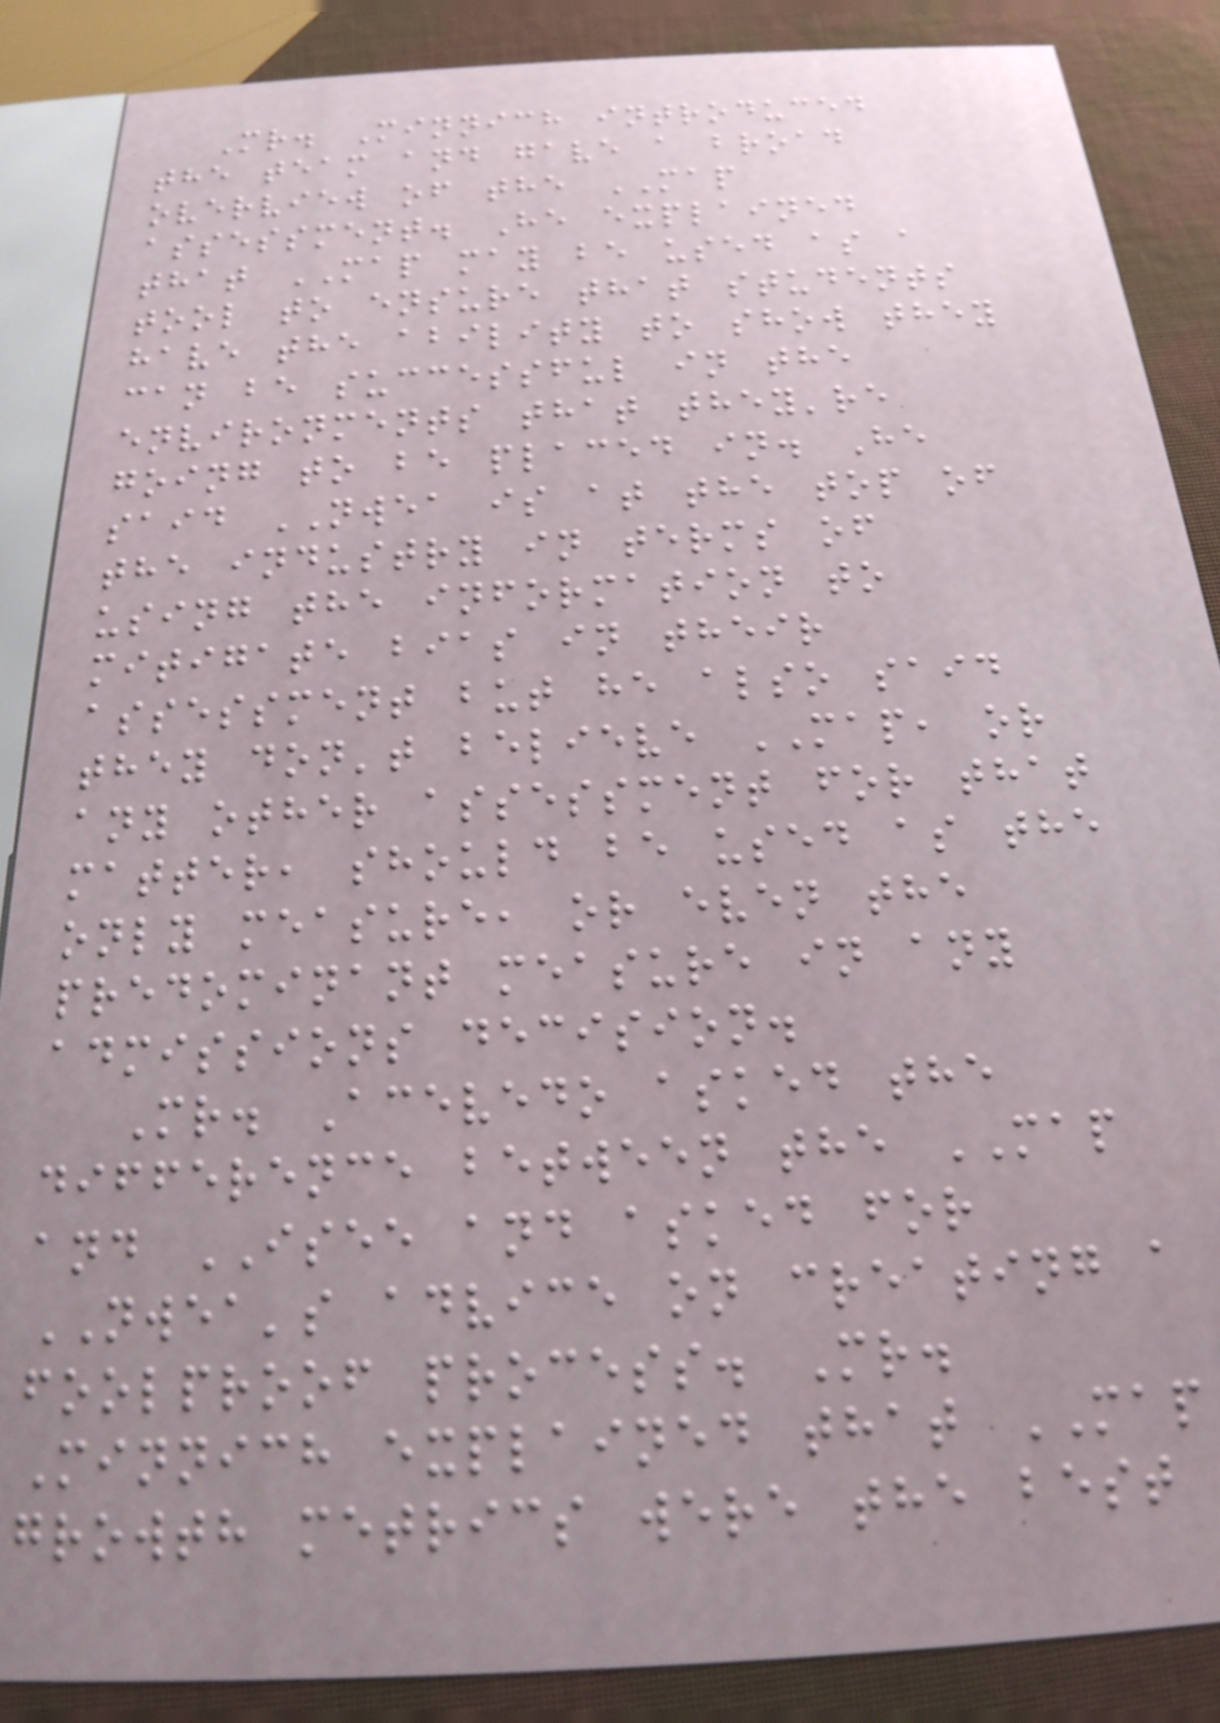Mr. Minnich introduced
the team and gave a broad
overview of the MAP
assessment. He explained
that MAP may be used as a
tool to ensure that students
have the ability to show they
can be successful in the
environments that they're
going to be placed in. He
said NWEA is at the top of
the industry in terms of
using the information to
mitigate bias in their
assessment but he also said
they don't believe MAP, or
any other assessment for that
matter, should be used as the
only measure, or even the
predominant measure in any
admissions decision.
Mr. Acevedo asked the
difference between the MAP
and ISEE and asked for
NWEA's advice on creating a
foolproof process. Mr.
Minnich explained that MAP
growth metrics were the best
